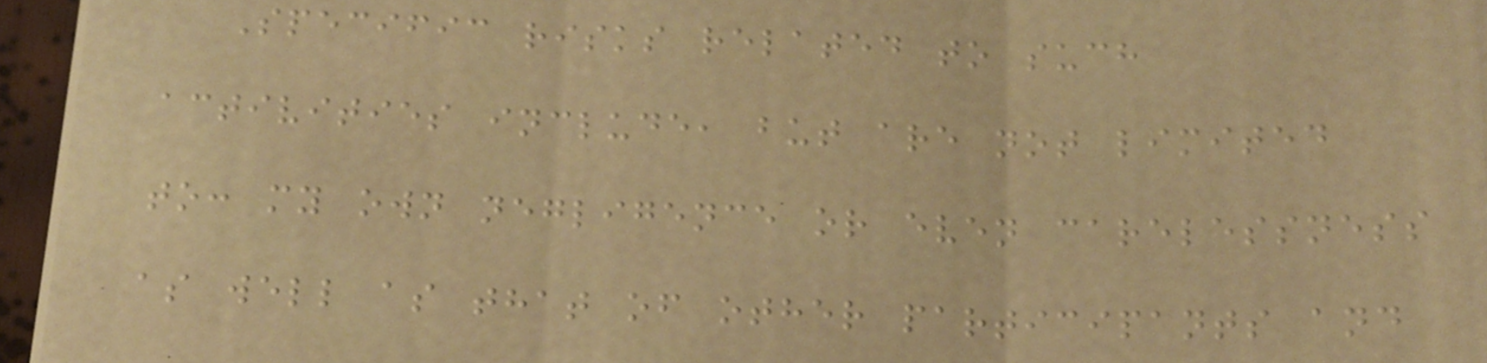Specific risks related to such
activities include, but are not limited
to: my own negligence or even carelessness
as well as that of other participants and
